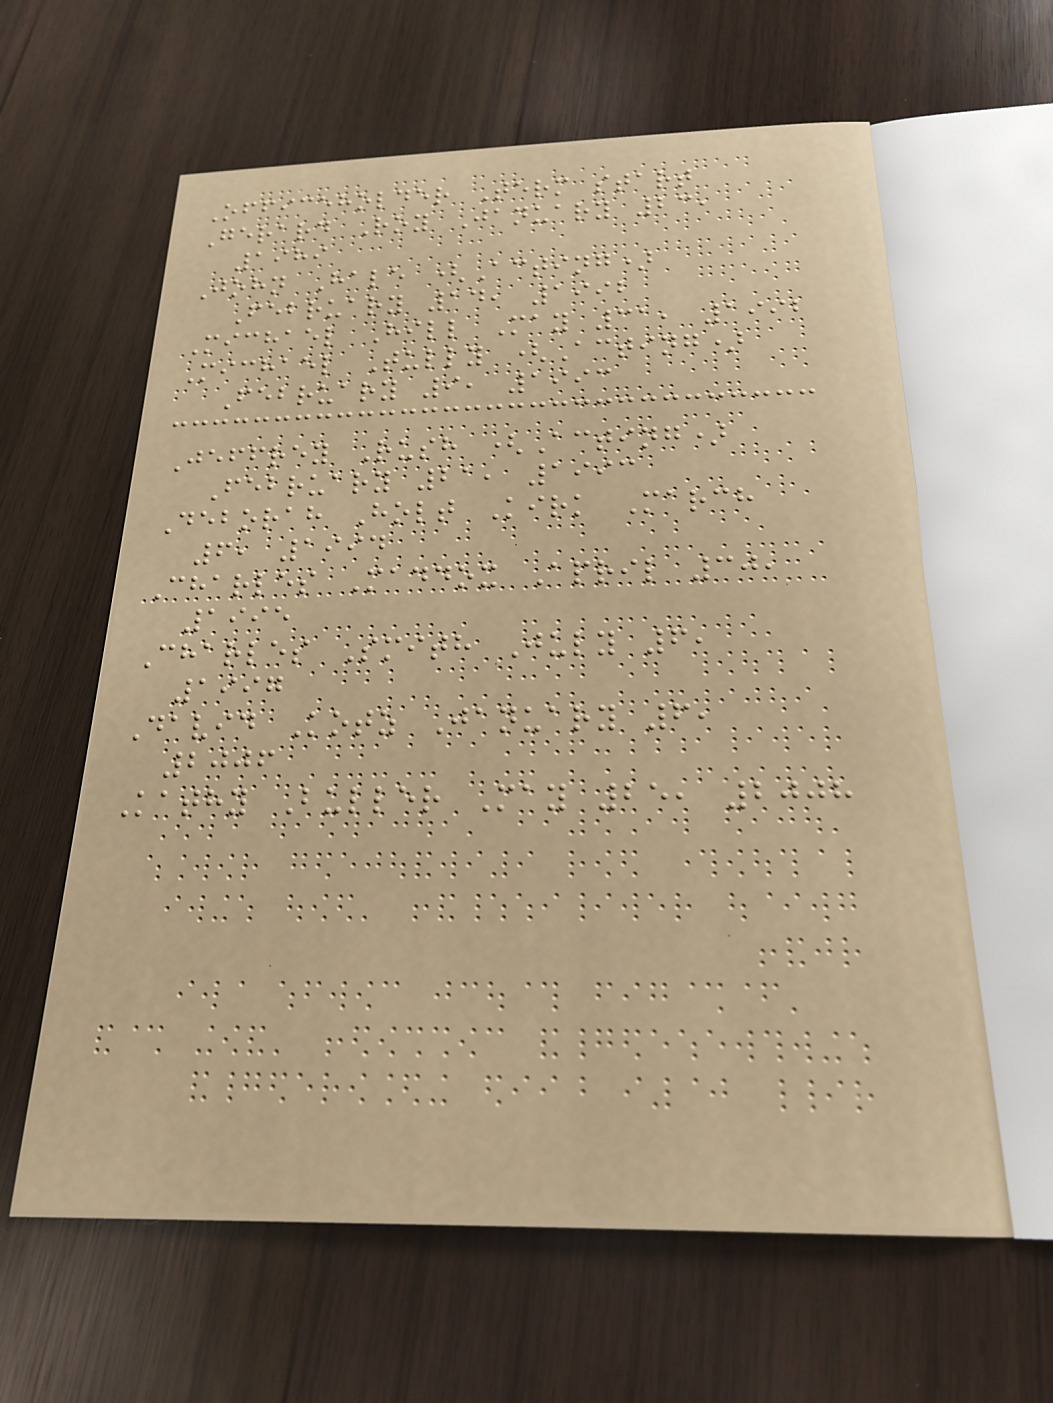Officeholder Term start
Gerard Roy January 23,
1989
John Hale (Acting)
February 14, 1992
Michael Hill May 31, 1992
Michael Tully (Acting)
February 9, 1993
Jeffrey Rush (Acting)
February 21, 1993
Deborah Holt Kirk March
6, 1994
Charles Maddox April 30,
1995
Charles Smith July 6,
1997
David Kotz January 6,
2006
Kathy Buller May 25, 2008
